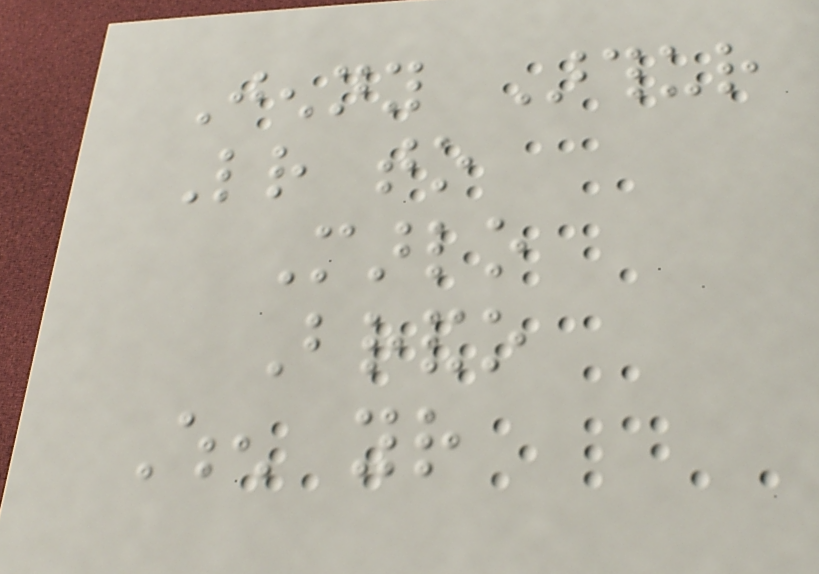Jenny Arthur
Letter to
Marlo
Brando
When your
